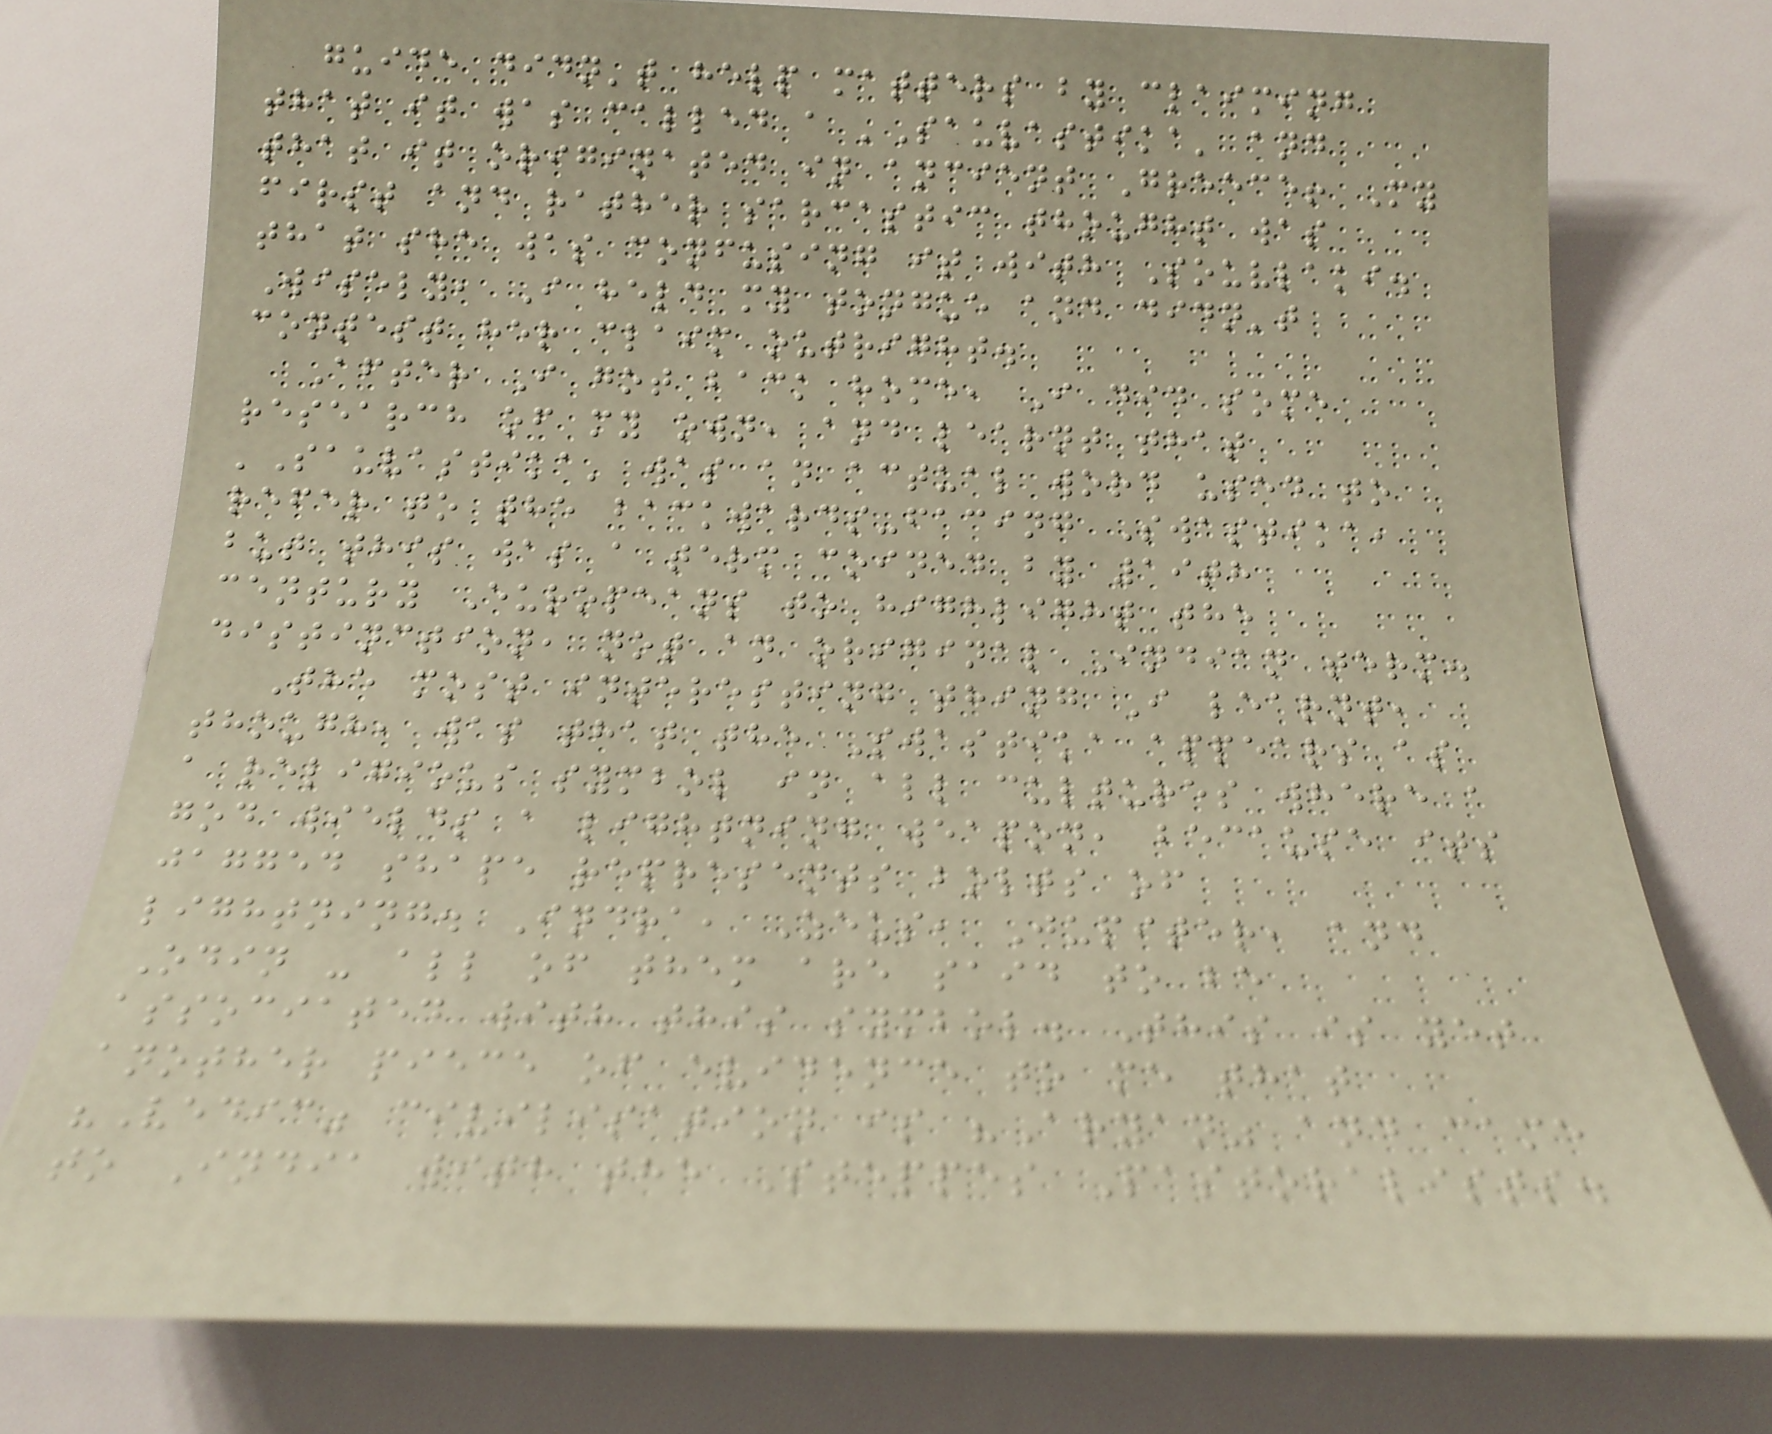guide didn't help matters by claiming
that it was called a 'Sauvastika' and
that it originated in ancient Greece! My
first and rather sarcastic thought was
that she was confusing it with Souvlaki.
Wisely, I held my tongue and didn't
contest her claim outright.
After I got back home, I did some
research of my own, and learnt that
'Sauvastika' was an actual word used to
refer to the backwards-facing Swastika,
but this was a term coined by 19th
century Europeans to highlight the
distinction, not an original Indian term.
The most interesting thing I learnt,
though, was that the Swastika appears as
a religious symbol in all cultures where a
god wields a lightning weapon, because its
jagged shape represents bolts of
lightning. Indra, Zeus, Jupiter, and
Odin - all of them are said to be
associated with this symbol. This is yet
another piece of evidence to me that
"Vedic" civilisation is "Aryan" and came
to India with the Steppes Pastoralists.
